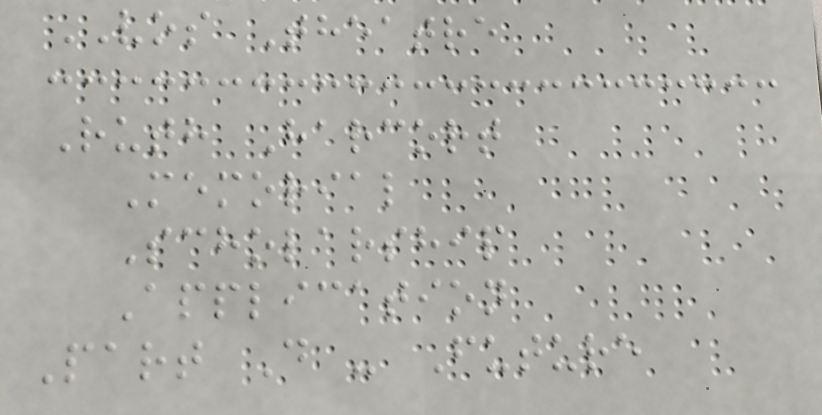VOS Theatre
Ruth Harcort
Memorial
Scholarship
Application
Part D - Future
